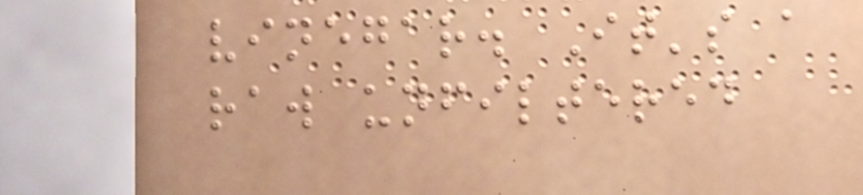vinegar. It's a
raw unfiltered
